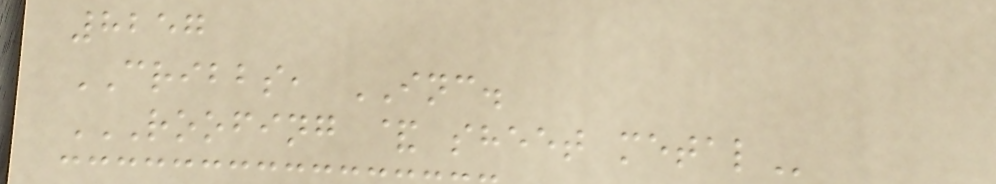8257
CRIBBS, INC.
ROOFING & SHEET METAL
